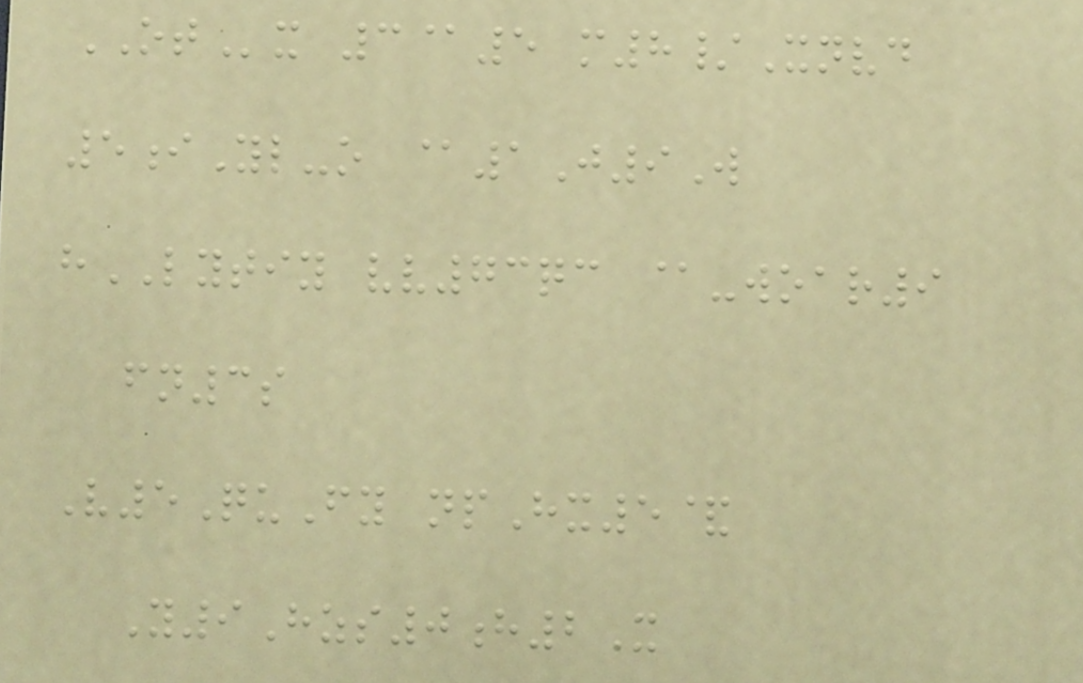OTx 3@5 m8/Xnvd
5iYl-o @1J9W
hLYTIY vv73qc @-woar9
fn3s
V5QuFy npHx5&
Y9Hzs0h2X
